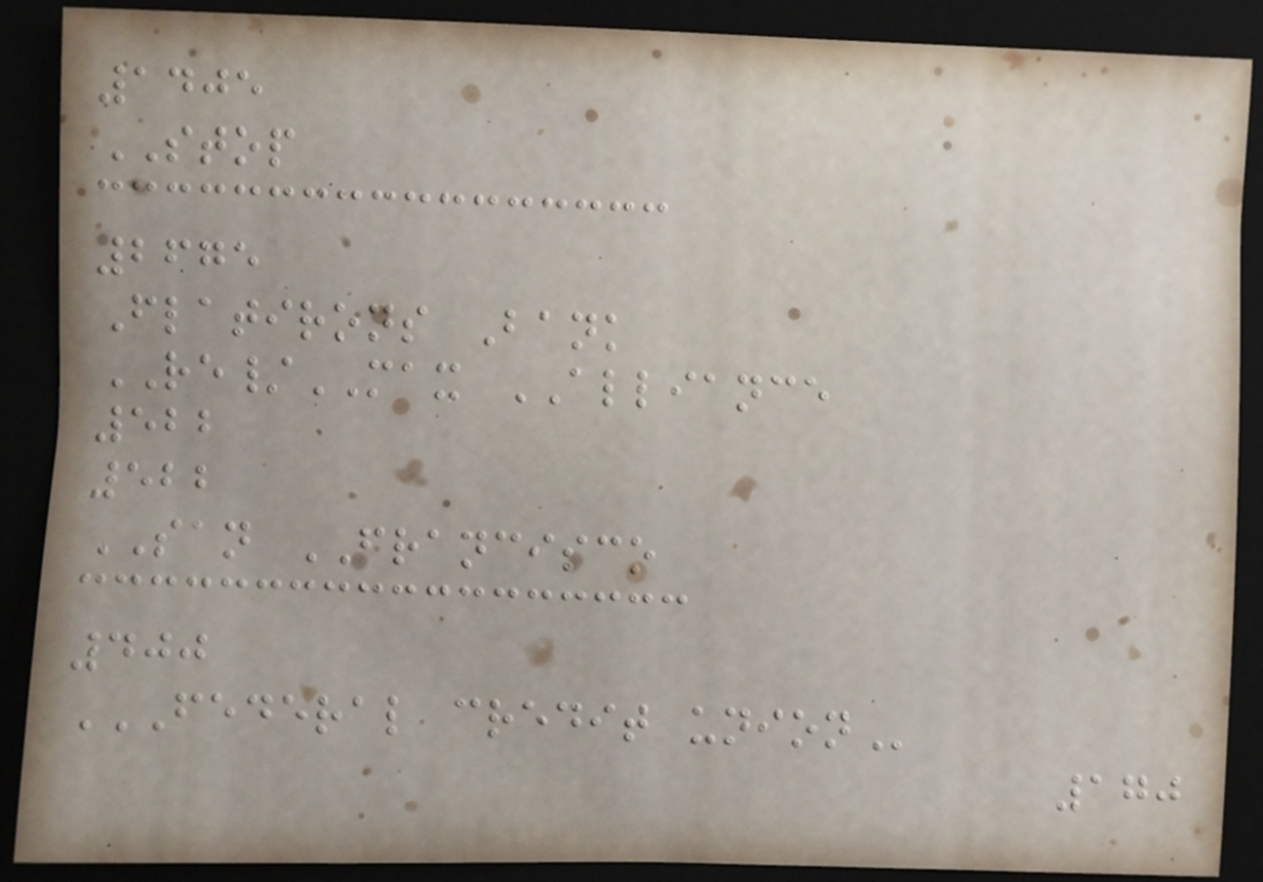1405
STOP
2675
Flatirons Bank
RE/MAX ALLIANCE
522
522
SAN FRANCISCO
400
FEDERAL CREDIT UNION
170
